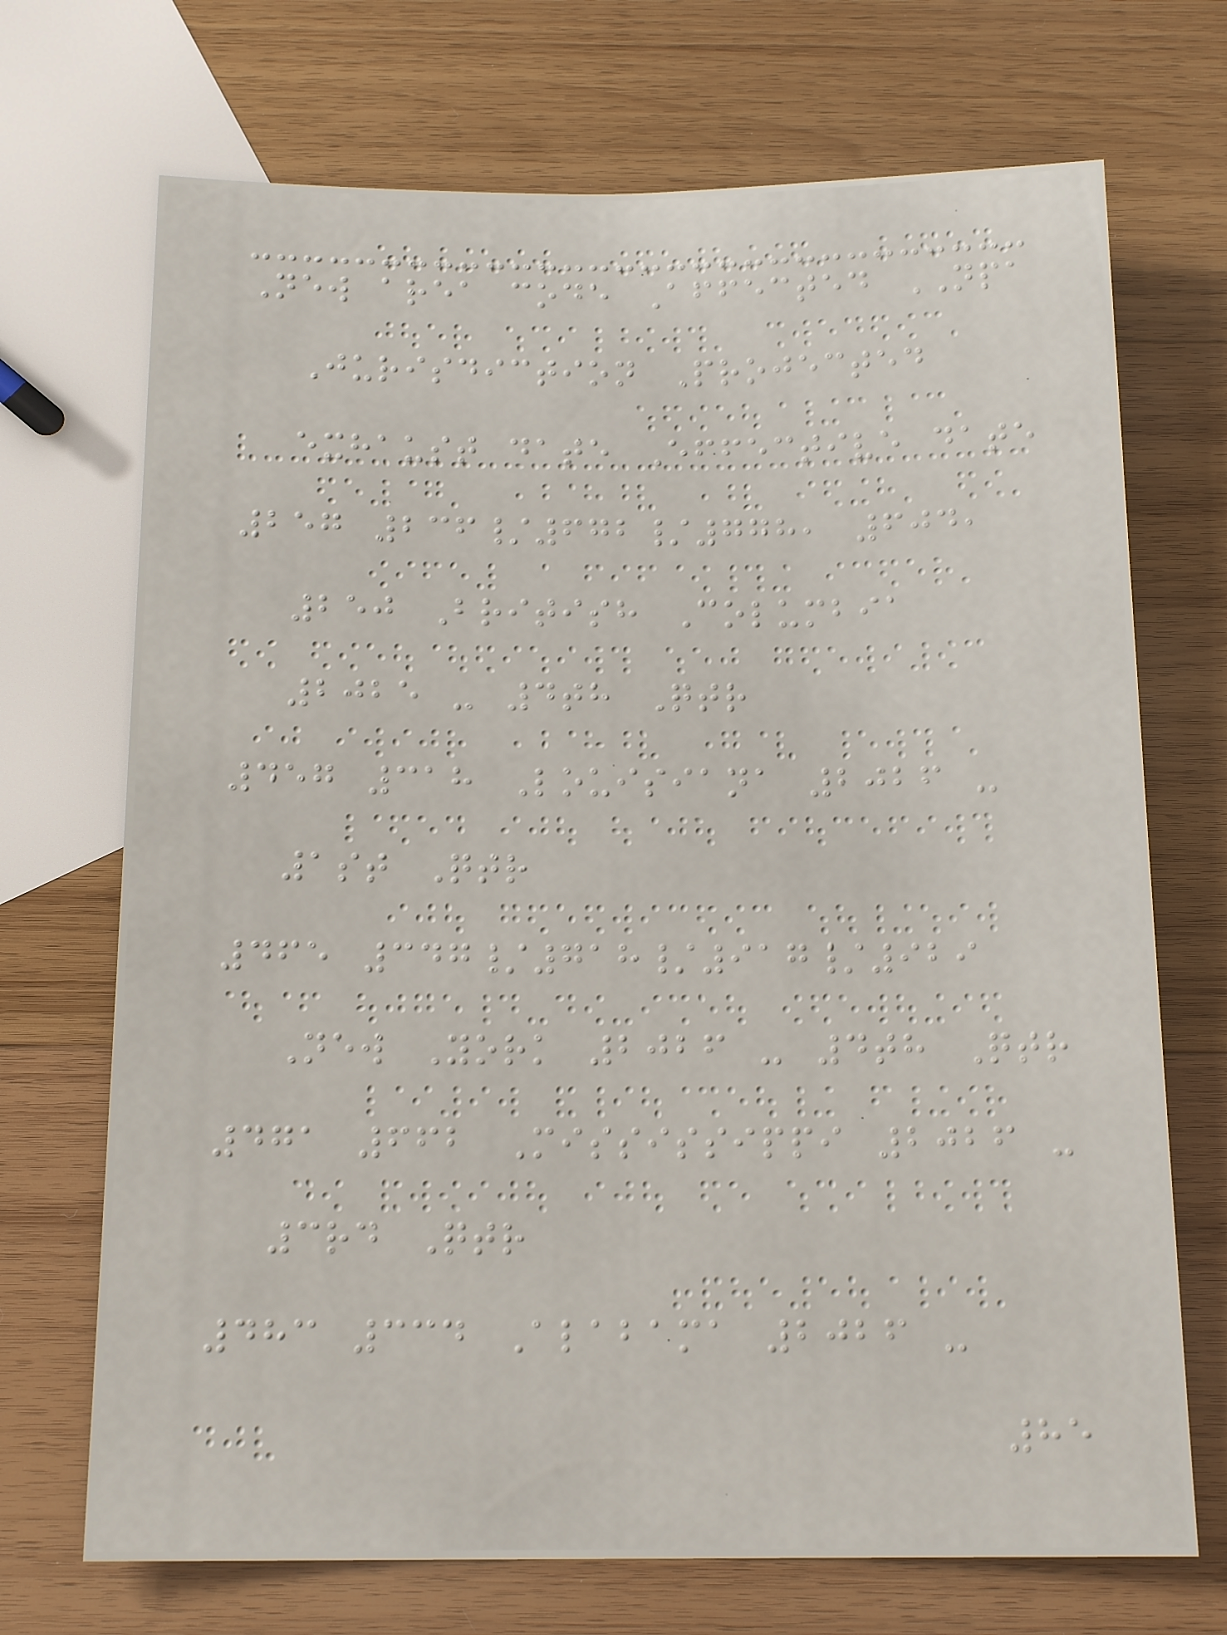New area code Affected NPA
Jurisdiction Projected
exhaust date Effective date
257 236/672/778, 604,
250 British Columbia
2025 - 4th Qtr
457 318 Louisiana 2026 -
1st Qtr
465 347/718/917/929
New York 2026 - 4th Qtr
471 662 Mississippi 2026 -
3rd Qtr
483 334 Alabama 2026 -
85
